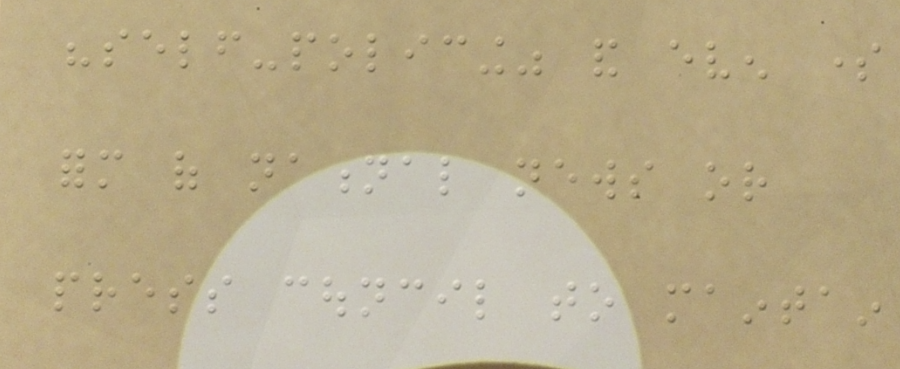"self-policing" and even some
form of national news or
press council to maintain
